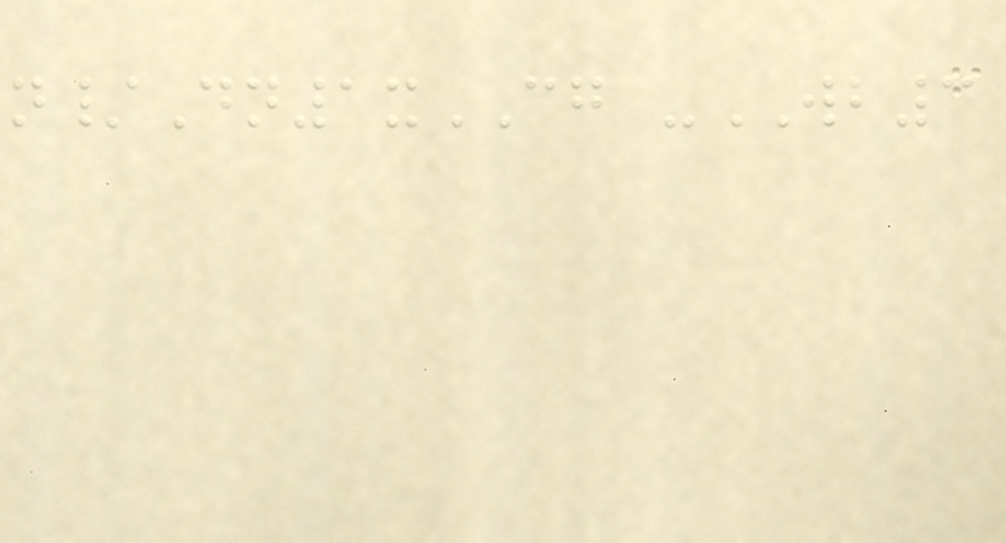n/Dn1xCG -WB3
